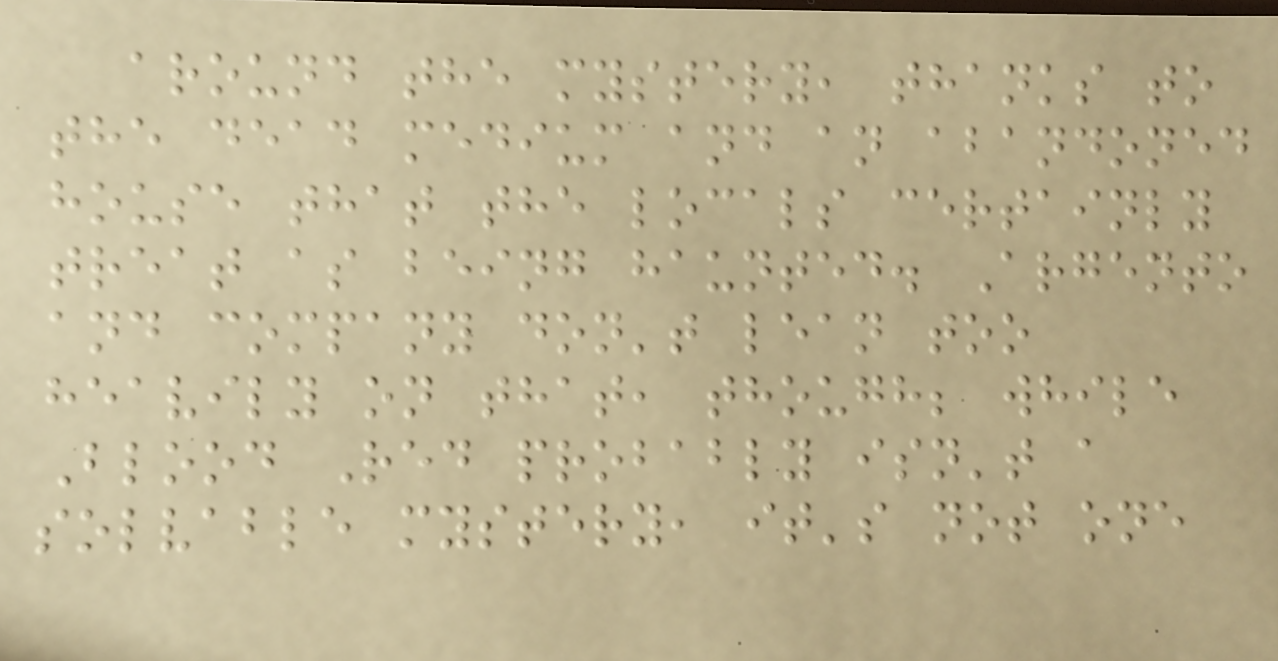around the mystery, thanks to
the dead medium and an abandoned
house that the locals certainly
treat as being haunted. Argento
and company don't lean too
heavily on that, though; while
Blood Red probably isn't a
solvable mystery, it's not one
